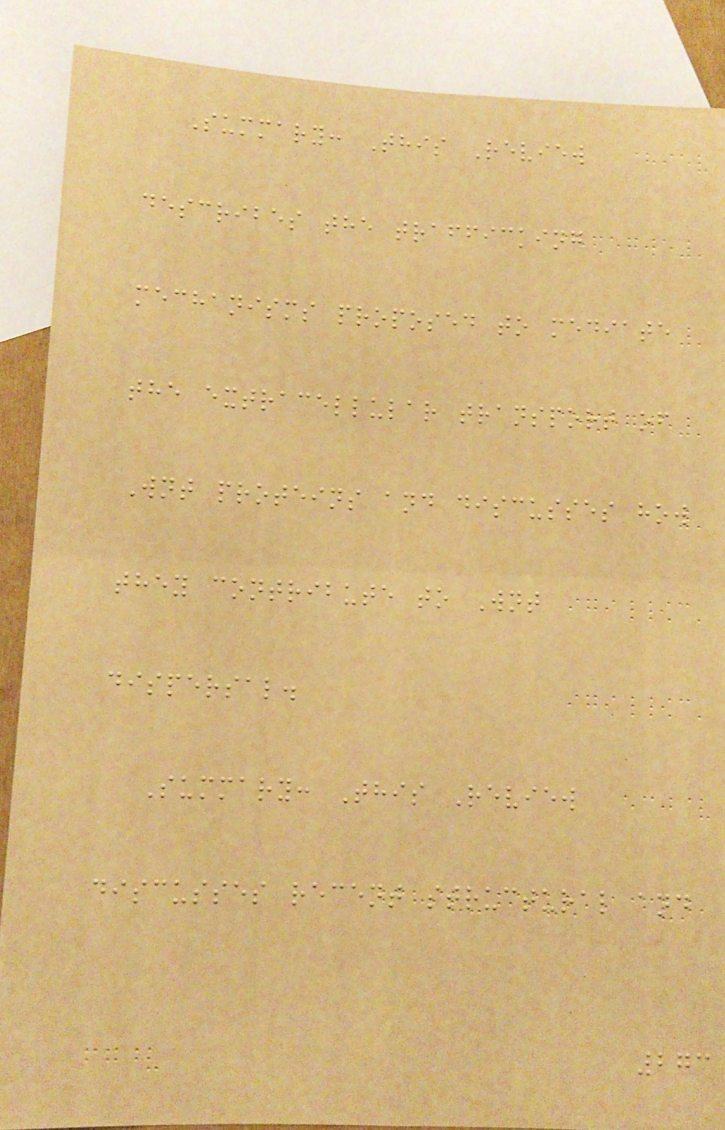Summary: This Review
describes the trafficking
mechanisms proposed to mediate
the extracellular transport of
Wnt proteins and discusses how
they contribute to Wnt
dispersal.
Summary: This Review
discusses recent structural and
273
